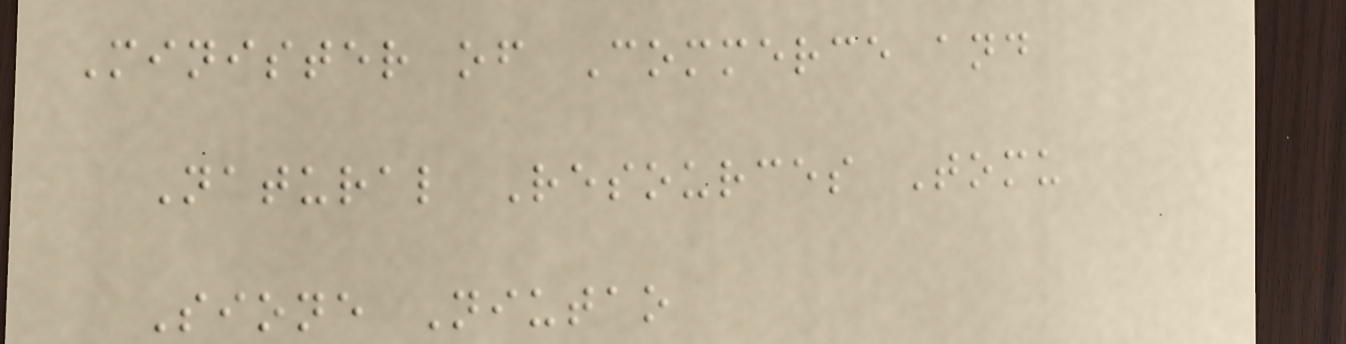Minister of Commerce and
Natural Resources Tomu
Sione Niutao
